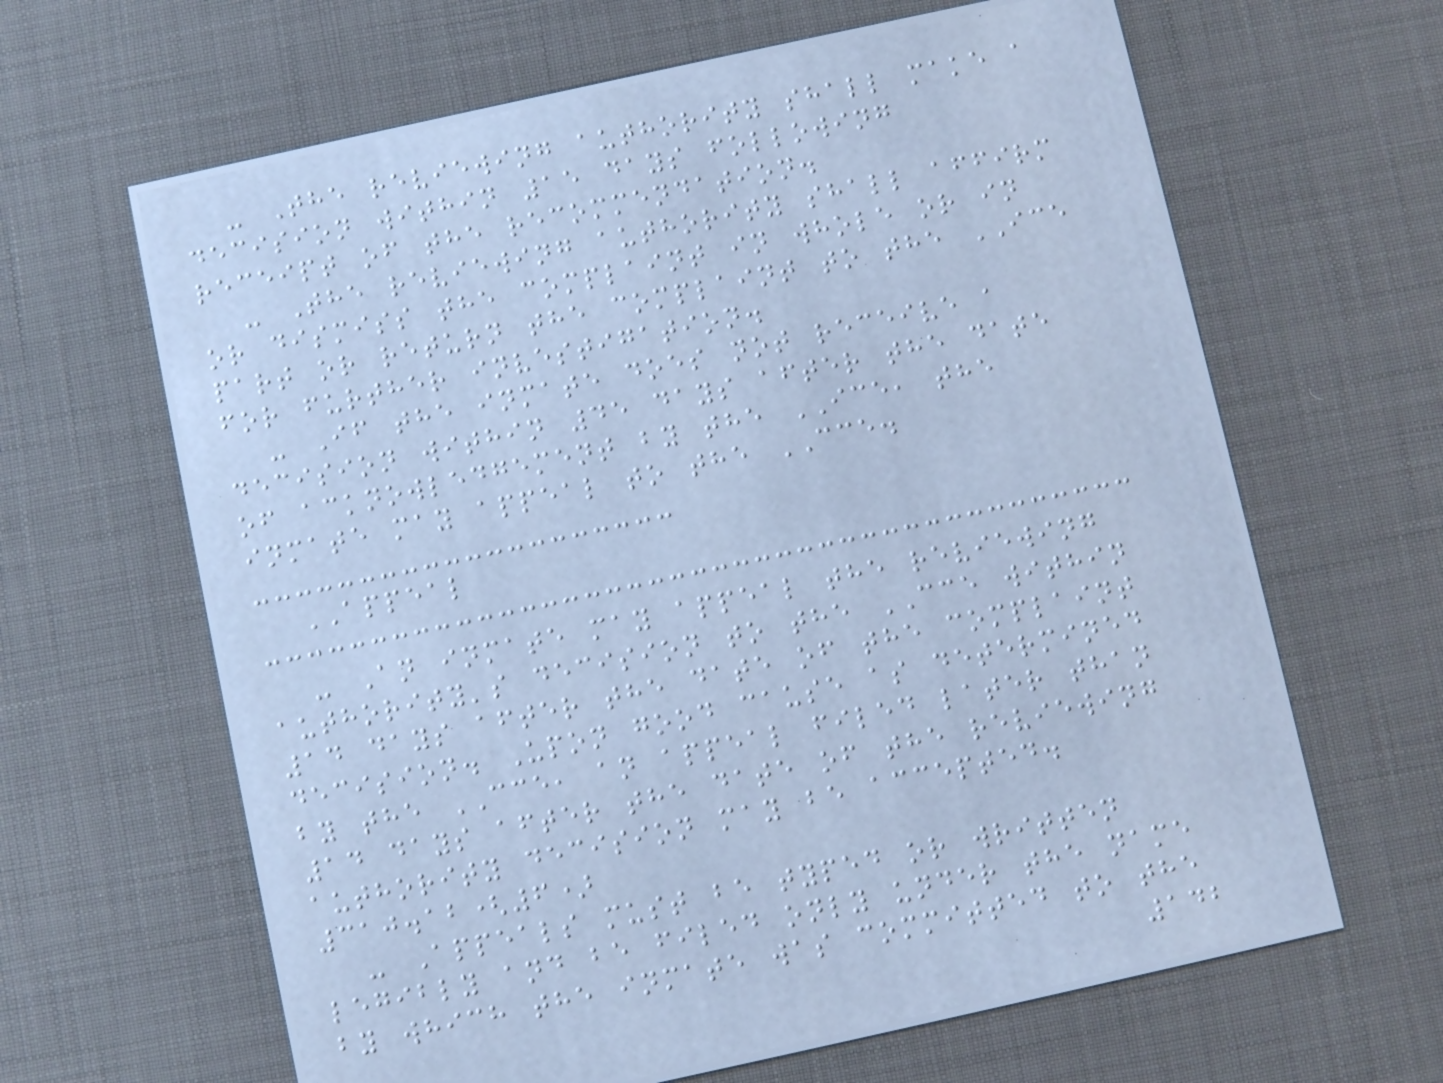- The reviewing authority shall make a
decision within 15 days following
receipt of the recommendation.
- The reviewing authority shall affirm
or dismiss the complaint in whole or in
part or return the complaint to the ICE
for further investigation.
- If the inmate does not receive a
decision within 45 days after the date
of acknowledgement by the ICE, the
inmate may appeal to the CCE.
APPEAL
- An inmate may appeal the reviewing
authority's decision to the CCE within
14 days after the date of the complaint
decision. Upon good cause as determined
by the CCE, an appeal filed later than
14 days after the date of the reviewing
authority decision may be accepted.
310.12(6)
- Appeals must be typed or written
legibly and be filed only under the name
by which the inmate was committed to the
142
